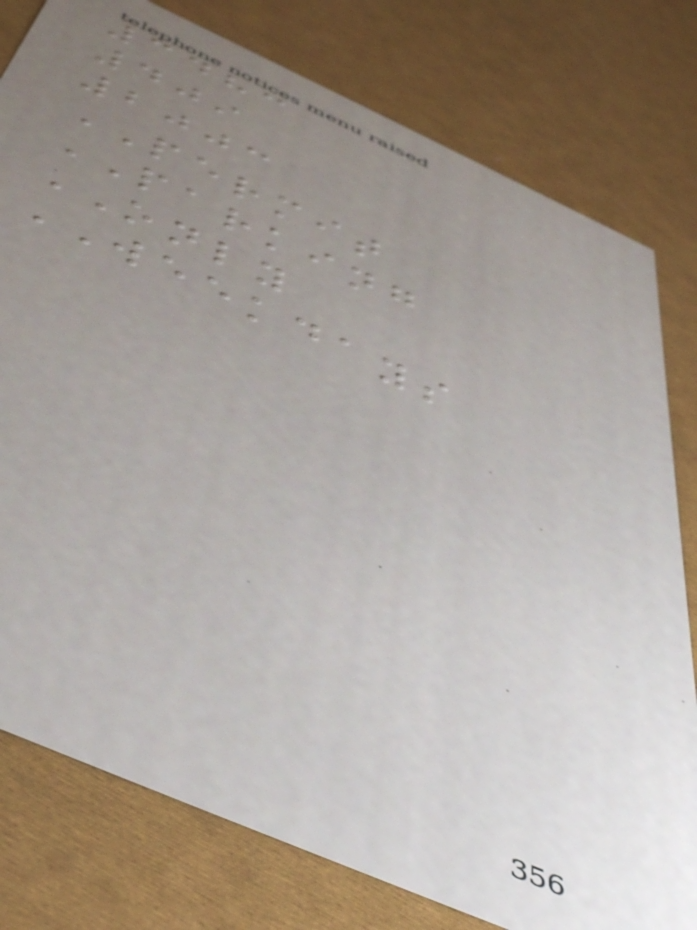3483
409
2003
PERMIT
PARKING
ONLY
WEEKDAYS
